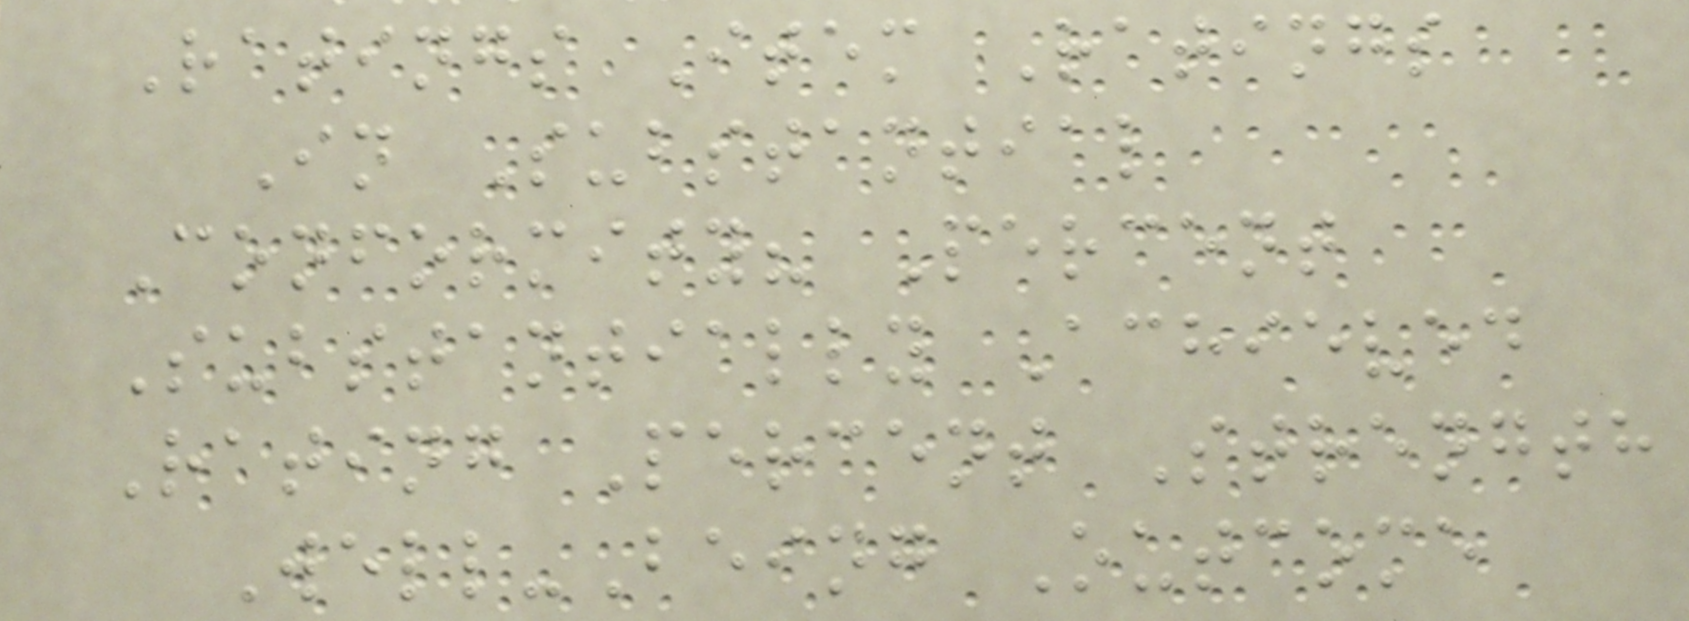Ratings Item Ratings
In Substantial
Conformity? Percent
Substantially Achieved
Rating Percent Strength
Well-Being Outcome
